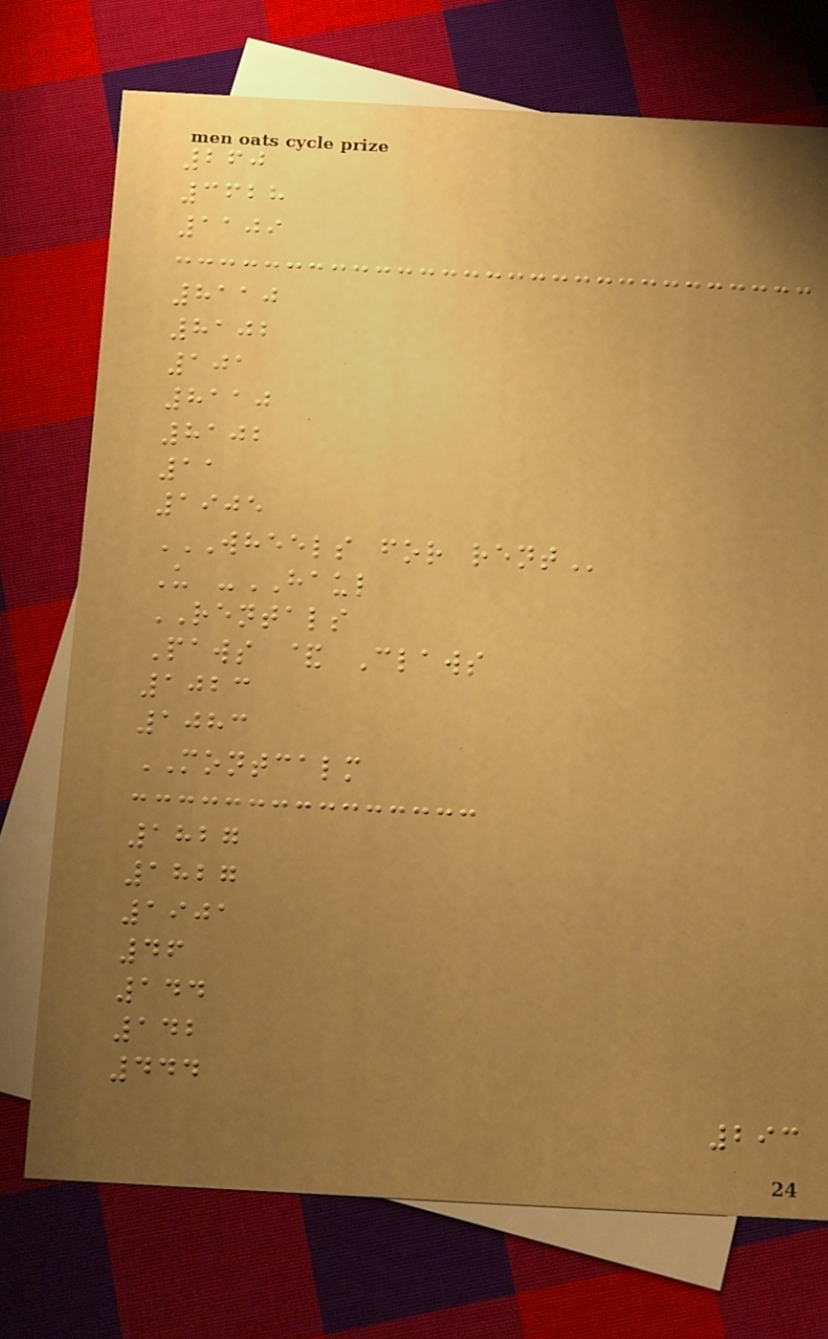260
3628
1109
8110
8102
101
8110
8102
11
1905
WHEELS FOR RENT
U -HAUL
RENTALS
Paws & Claws
1023
1083
MONTCALM
1827
1827
1901
46
144
142
444
293
